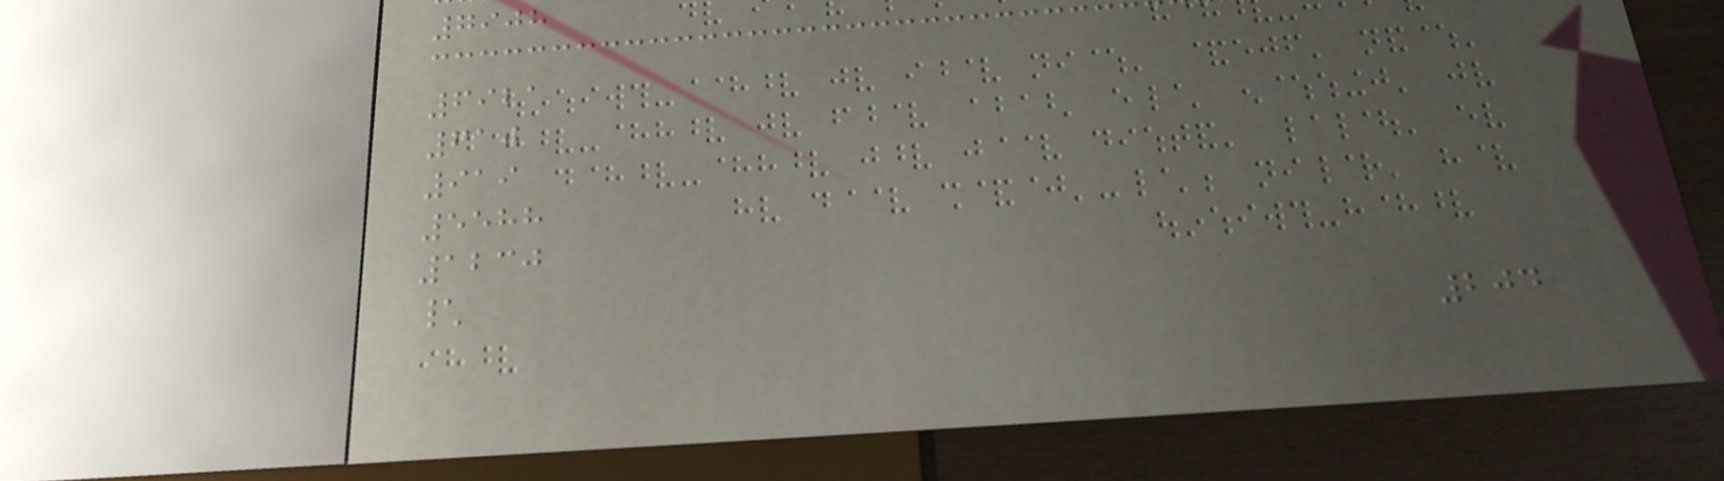7908
6921
610
919
5588
1230
\
204
